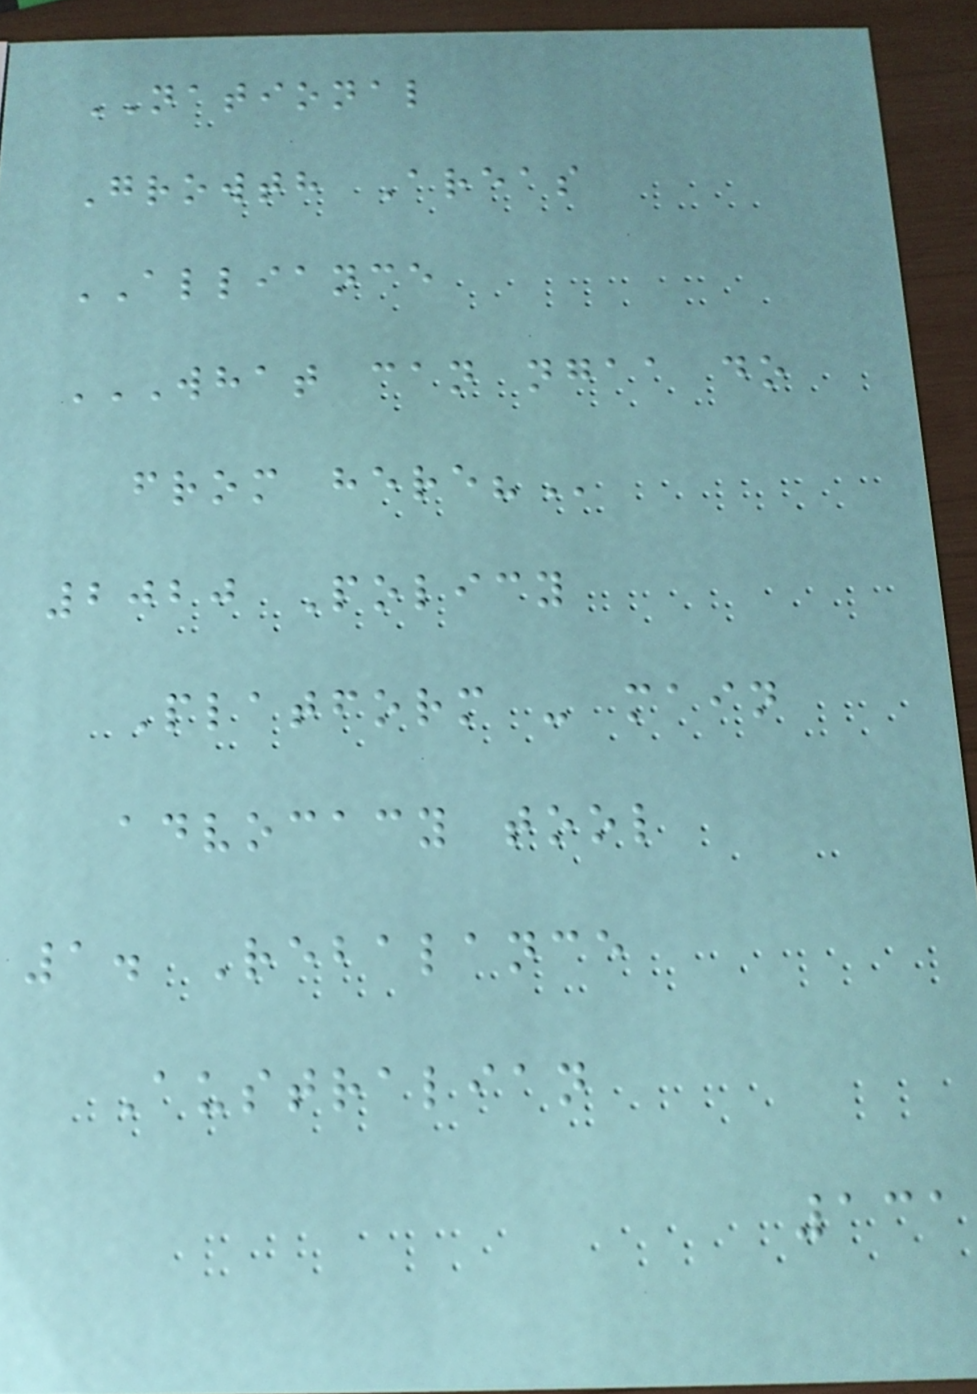NATIONAL
Growth Areas
ALLIANCE
WHAT CAN NGAA DO
FROM HERE?
2020 Policy
Platform - main
advocacy tool
1. Rebalance
Australian
131
